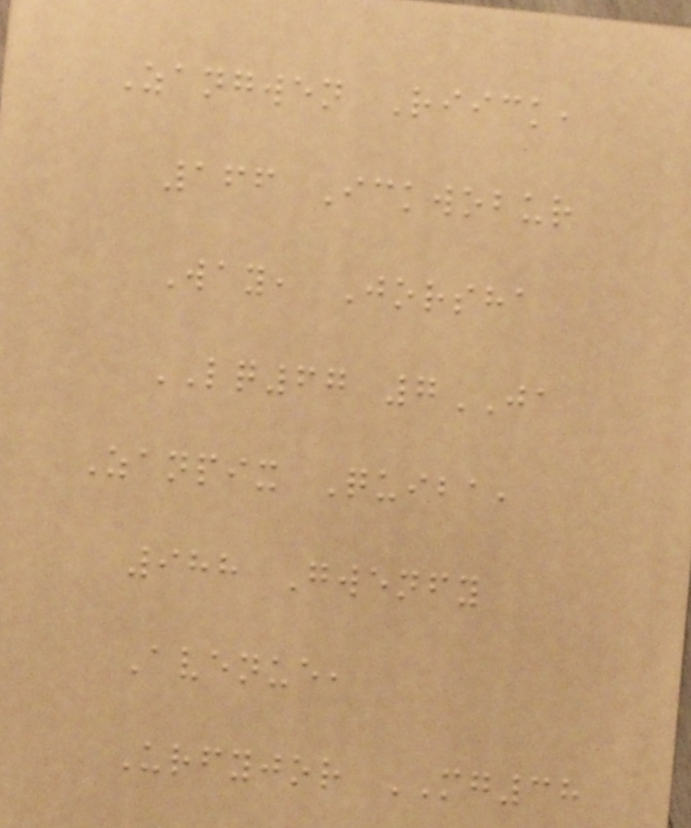Zangwen Riick,
166 Ickwobur
Way, Jorsha
LQ67 7JA
Zanpix Quiba,
988 Gwenfy
Avenue,
Urfyjor MG38
